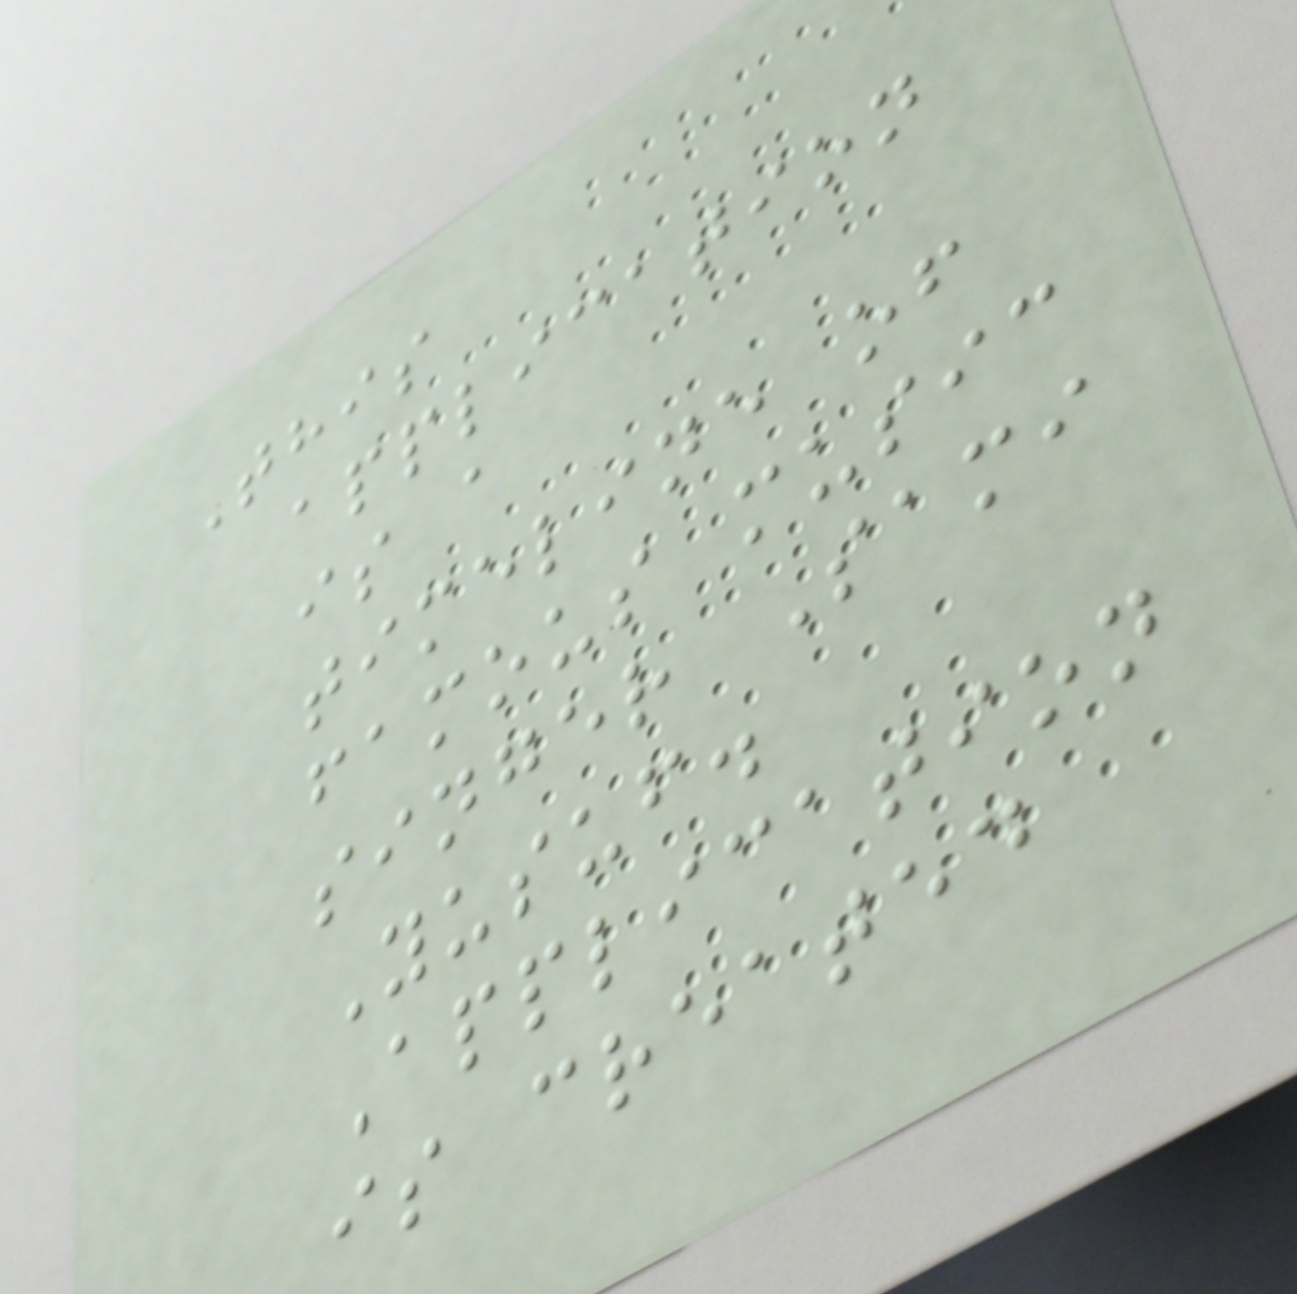This
application
is a
timeline of
famous music
singer Sami
Yusuf.
Application
is created
